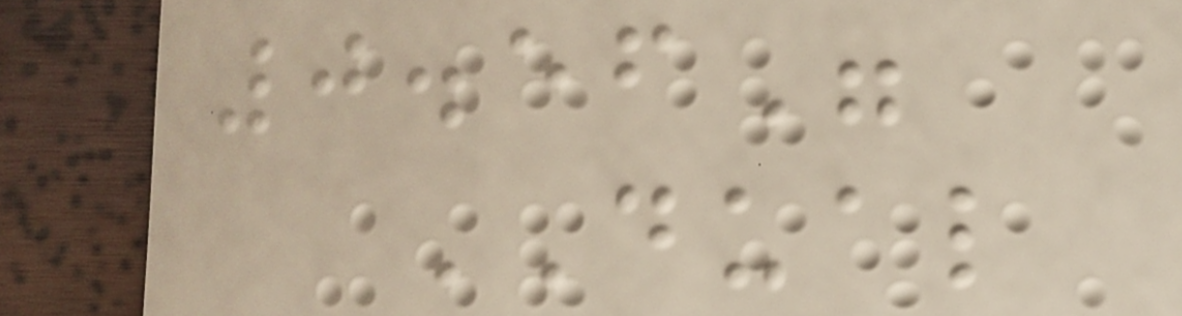0.56"
DUAL
